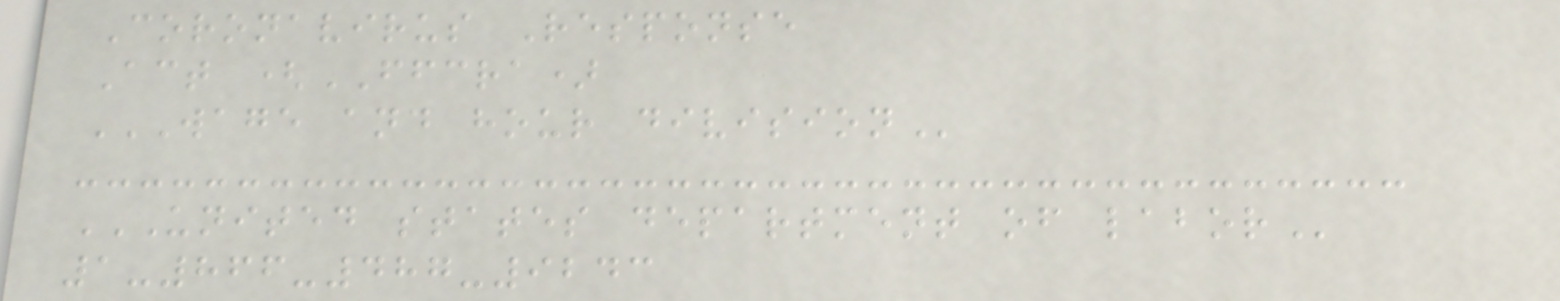Coronavirus Response
Act (FFCRA)
WAGE AND HOUR DIVISION
UNITED STATES DEPARTMENT OF LABOR
1-866-487-9243
